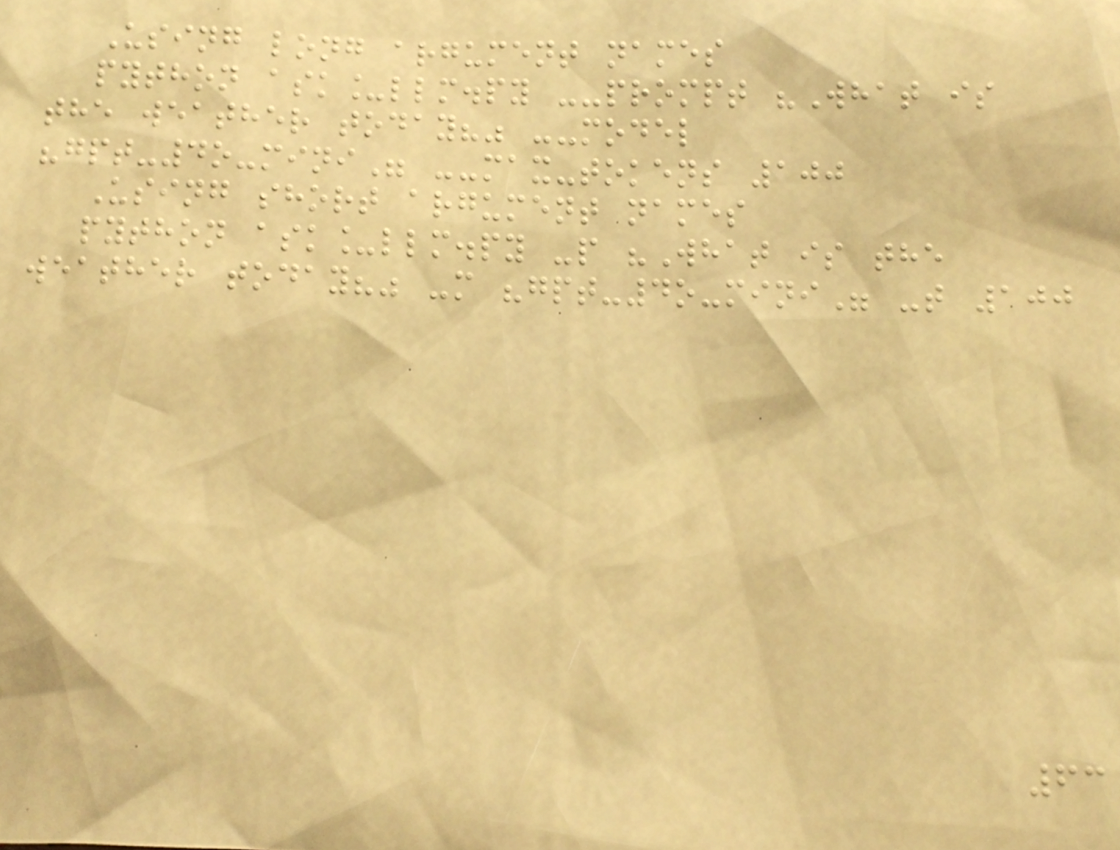Using long argument names
python ask_llm.py --prompt "What is
the weather today?" --model
"gpt-4o-mini" --max-tokens 100
Using short argument names
python ask_llm.py -p "What is the
weather today?" -m "gpt-4o-mini" -t 100
63
